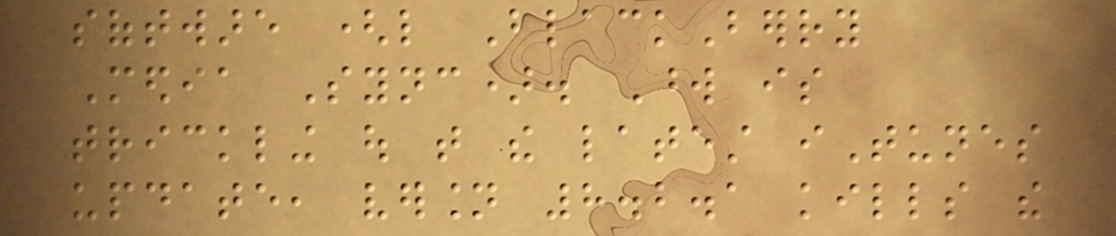software (like BlackBerry
Media Sync). Word is
trickling out that the latest iTunes
update, version 8.2.1 kills the
